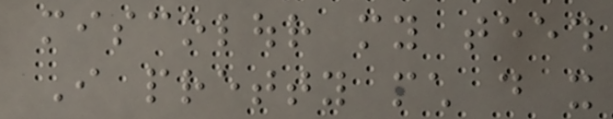miscolour my teeth
I pretty much do it
